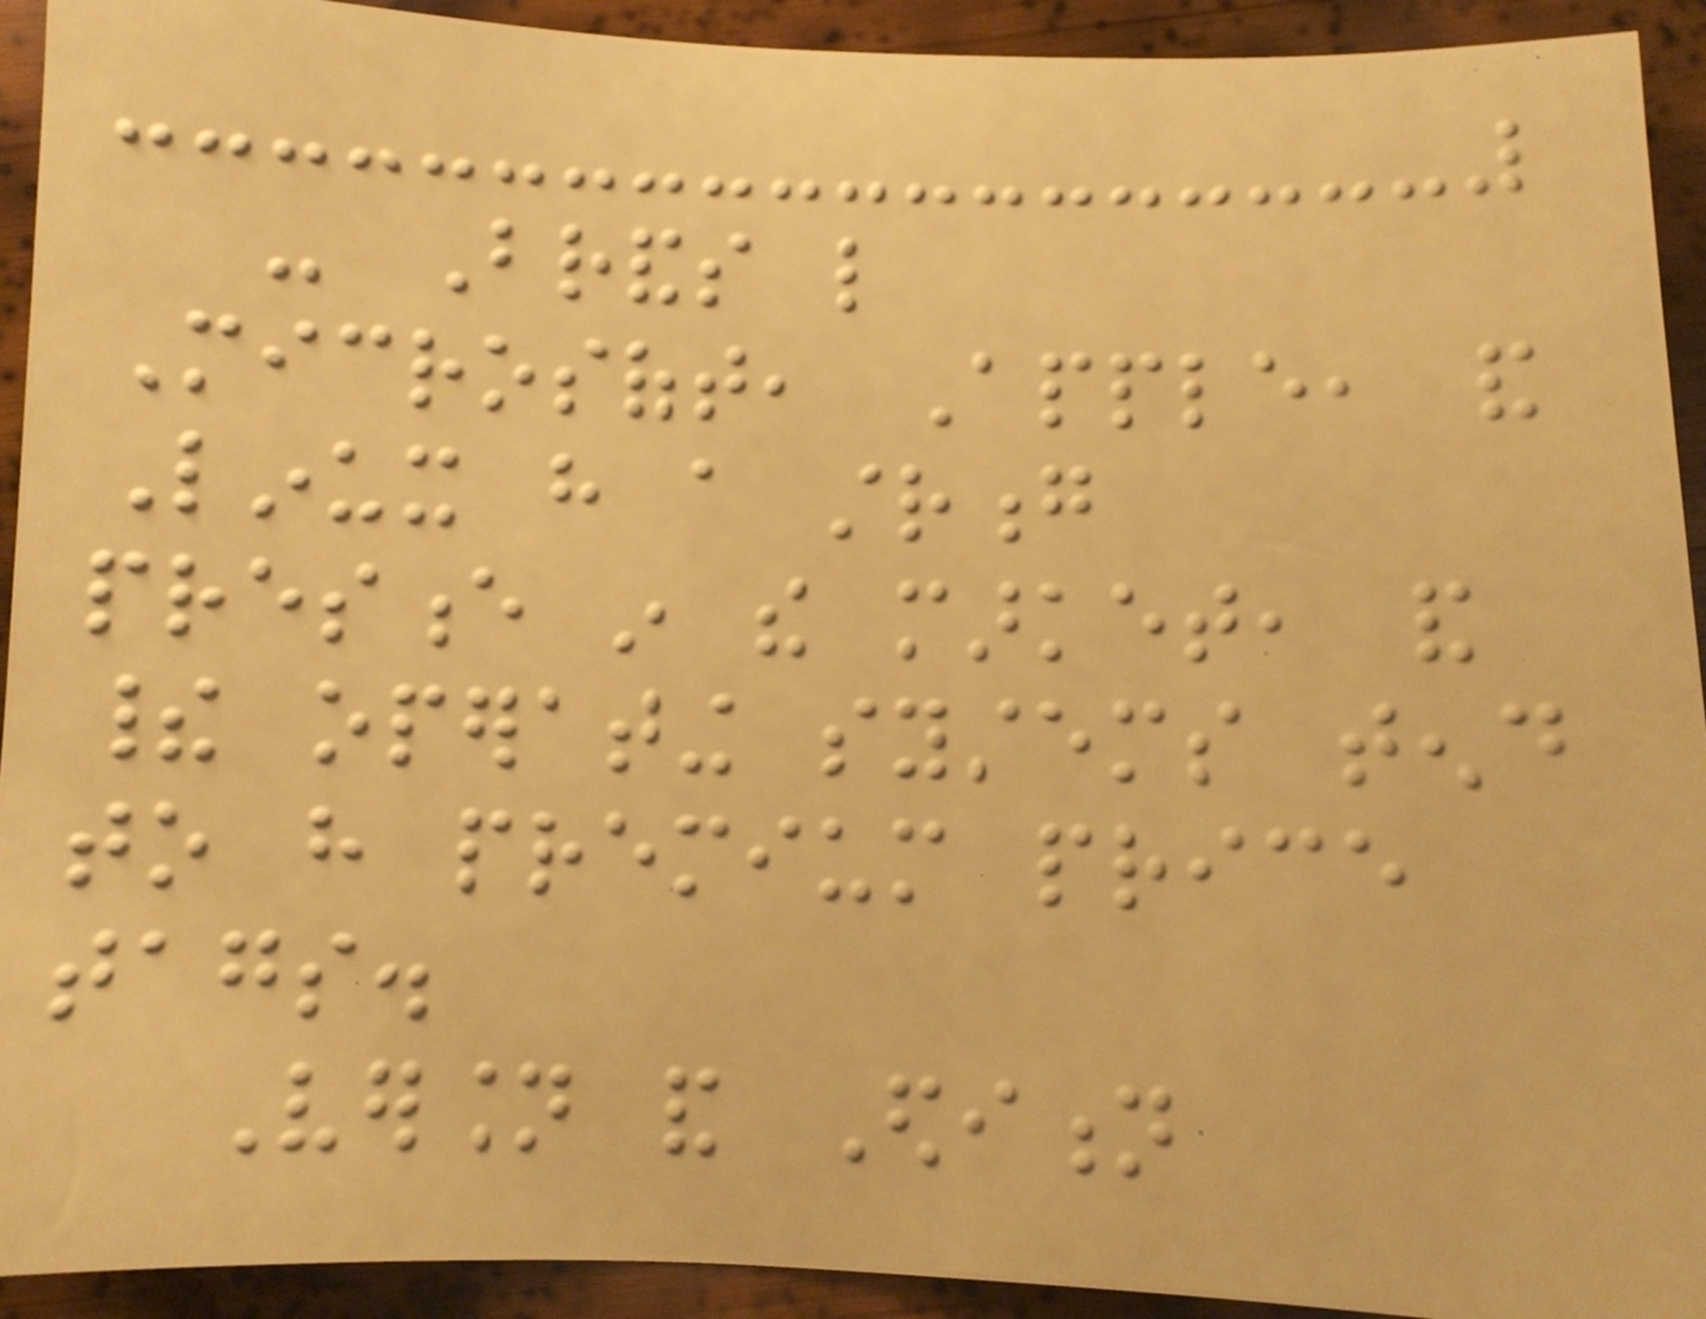- Brands like
Microsoft, Apple, and
Linux have a strong
presence in the market, and
their operating systems tend
to have premium price
tags.
Version and Edition
